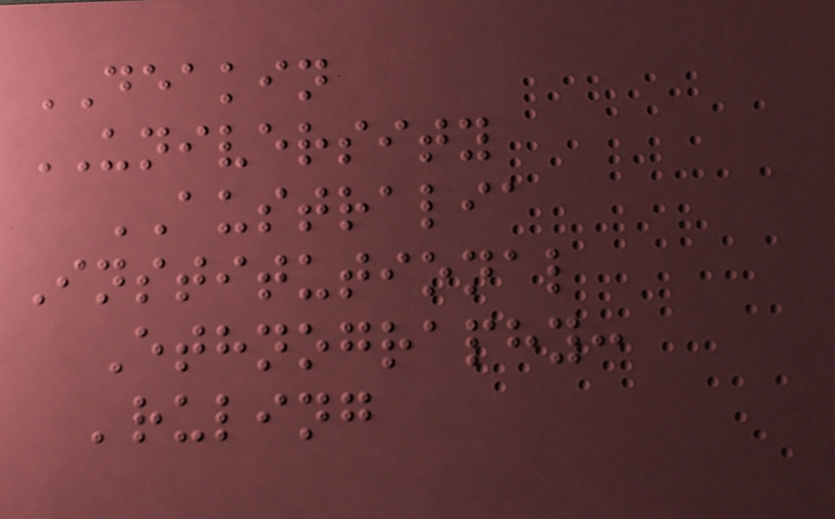DEAKIN
UNIVERSITY
AUSTRALIA
Institutional
Ethnography:
'ruling
